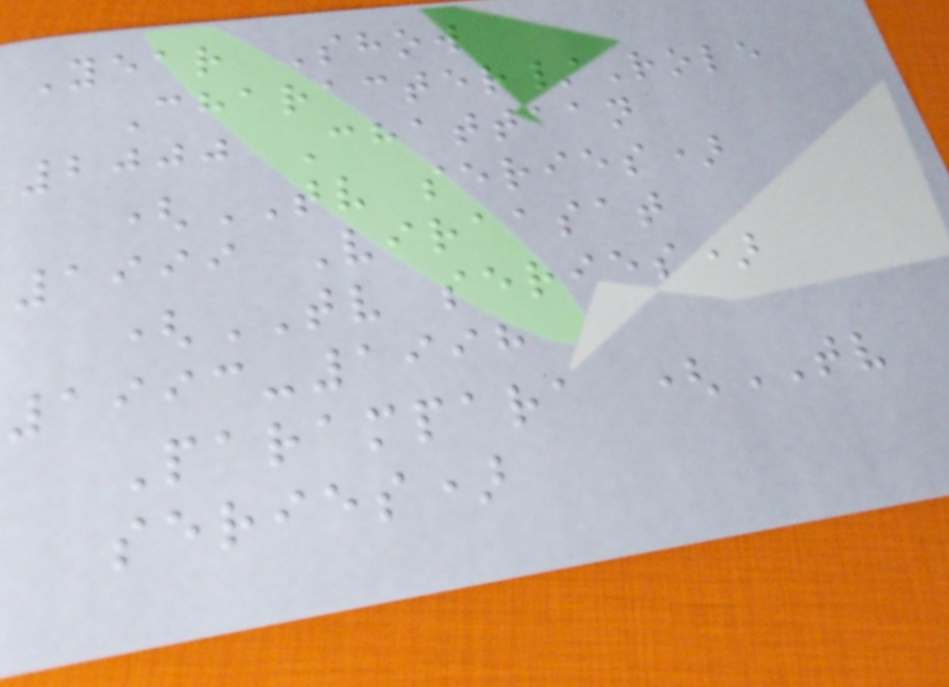Year Show
Character/Role
2000 Chattaan
(TV series)
1999 Viraasat
(TV series)
1993-1998
Parampara (TV
series)
